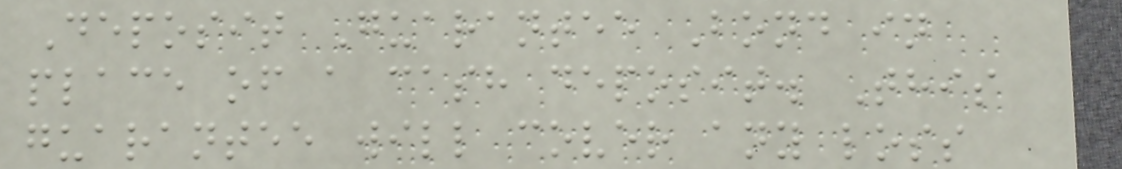Deposit Guarantee Bond in
place of a cash deposit. This
guarantee will cover any loss
